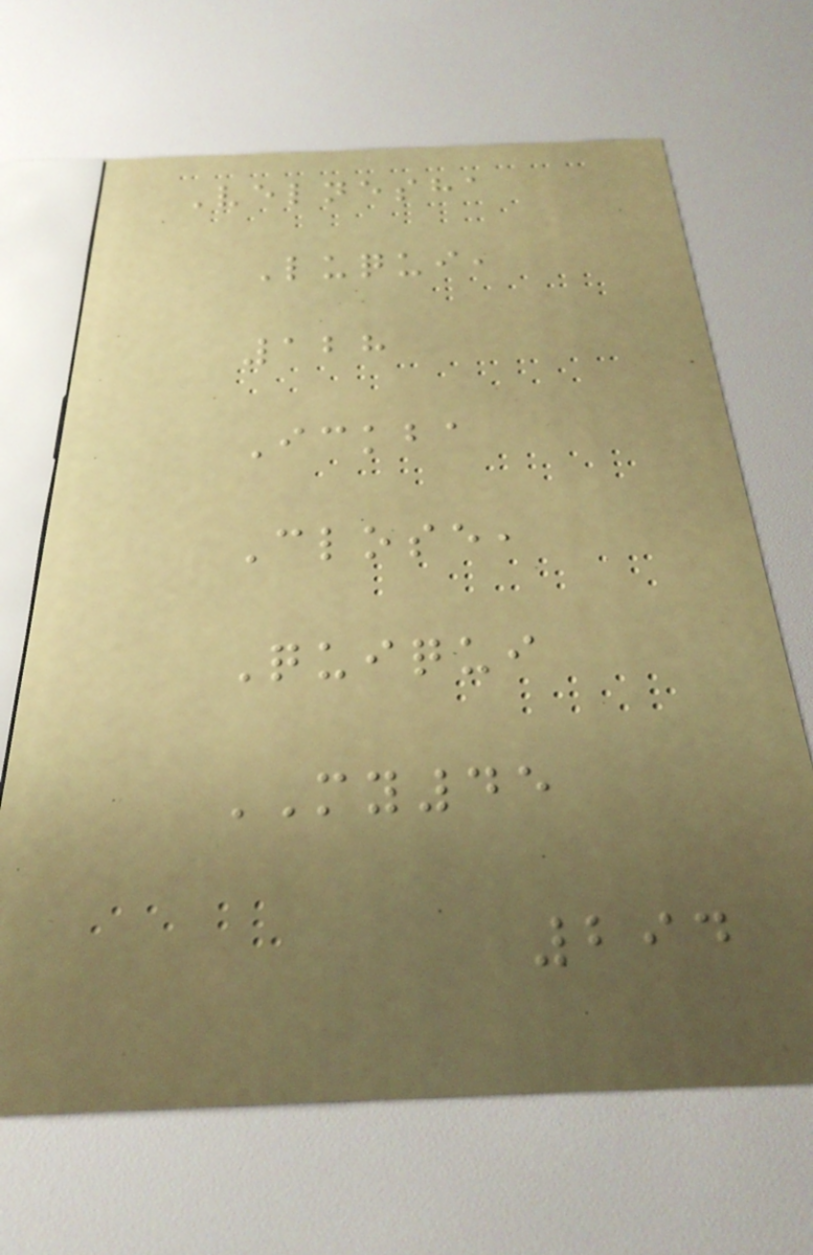Velnesha
Luqui,
128
Ickba
Close,
Quiqui
MY45
294
